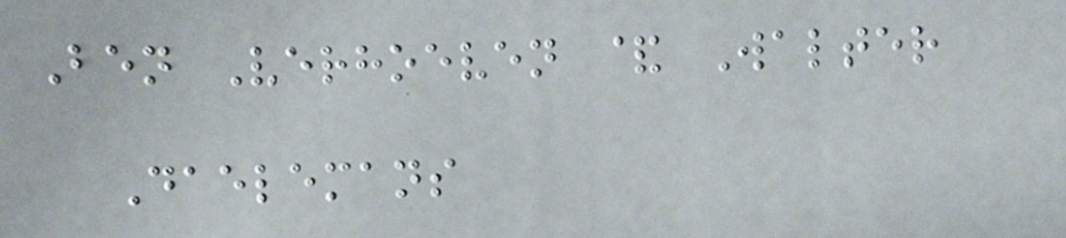Ben Verhoeven & Walter
Daelemans
